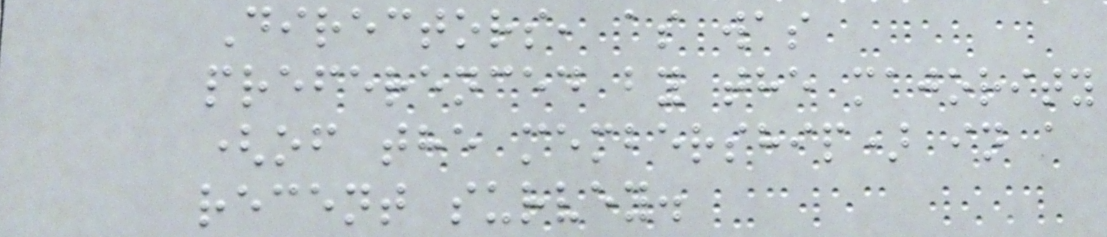Directors, as was
preferenced by the majority
(of the membership) in a
recent survey.
